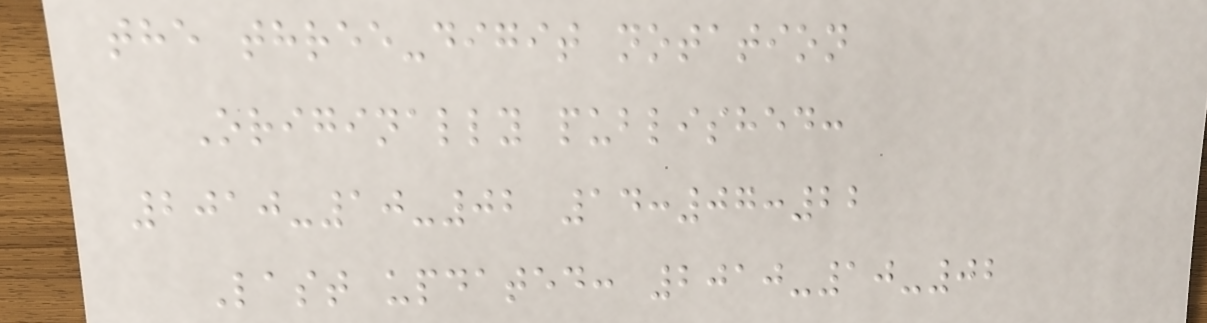the three-digit notation
Originally published:
2010-10-02 14:07:22
Last updated: 2010-10-02
